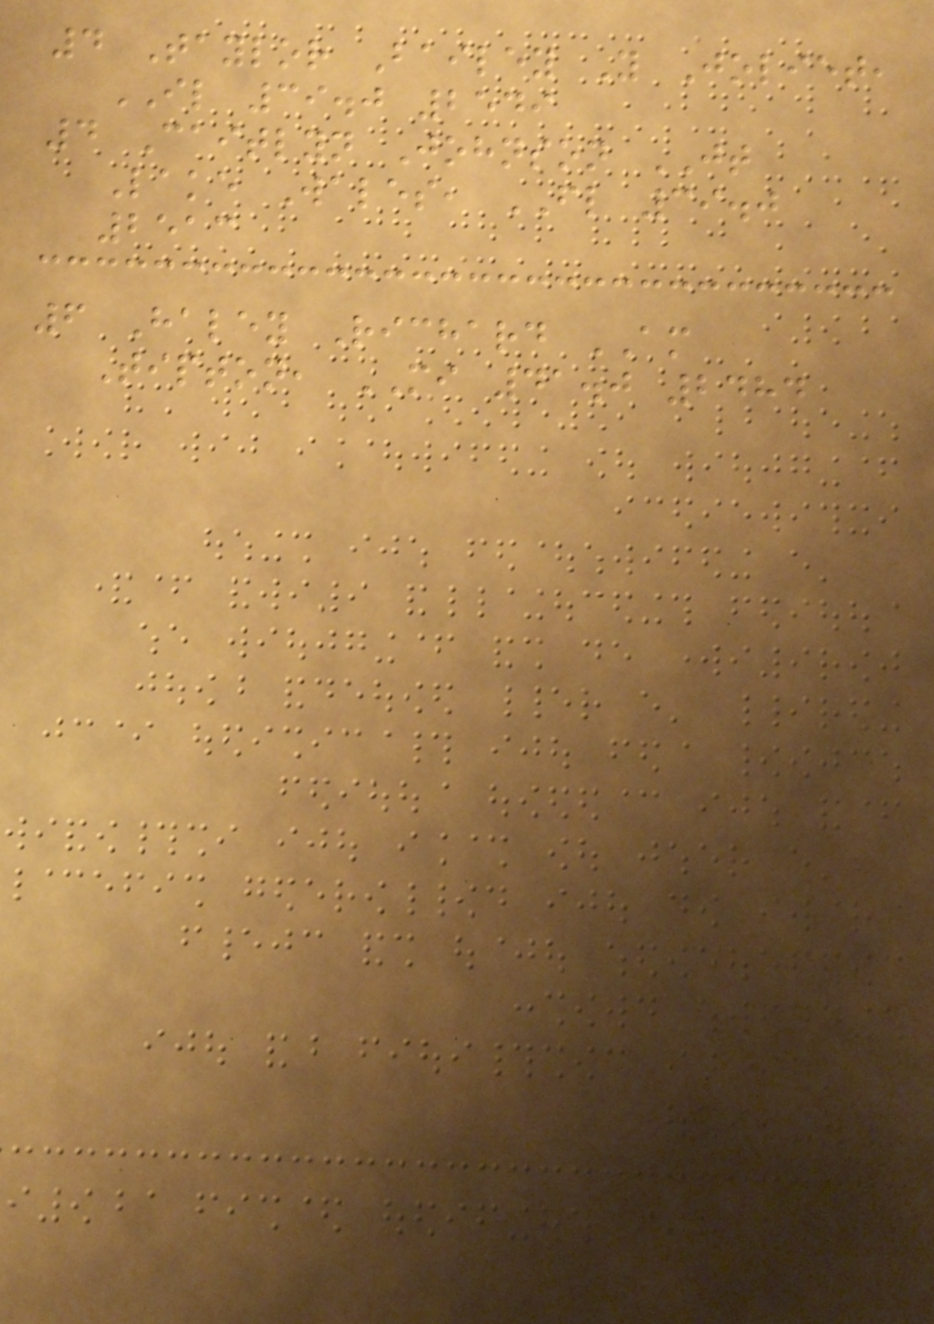4 Taylor Bailey Y Joliet,
IL 39.0 2549
4 Caitlyn Johnson JT
Lake Wales, FL 39.0
2513
6 Haley Richard AM
Tipton, MI 41.0 2484
